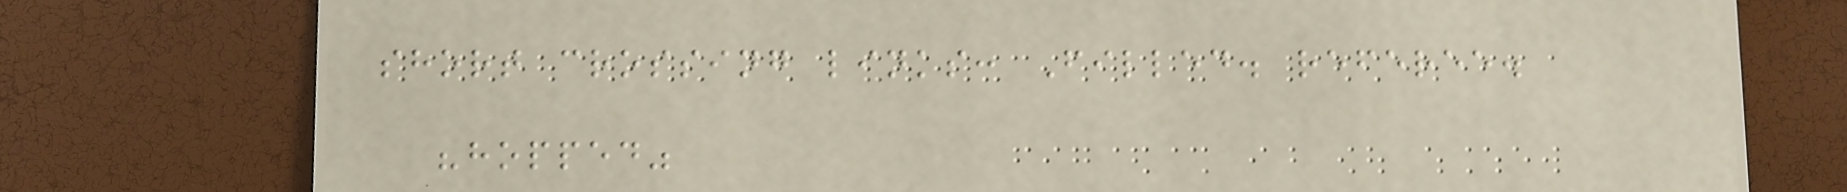short crossing links: Filled. referee.
"hopped"
